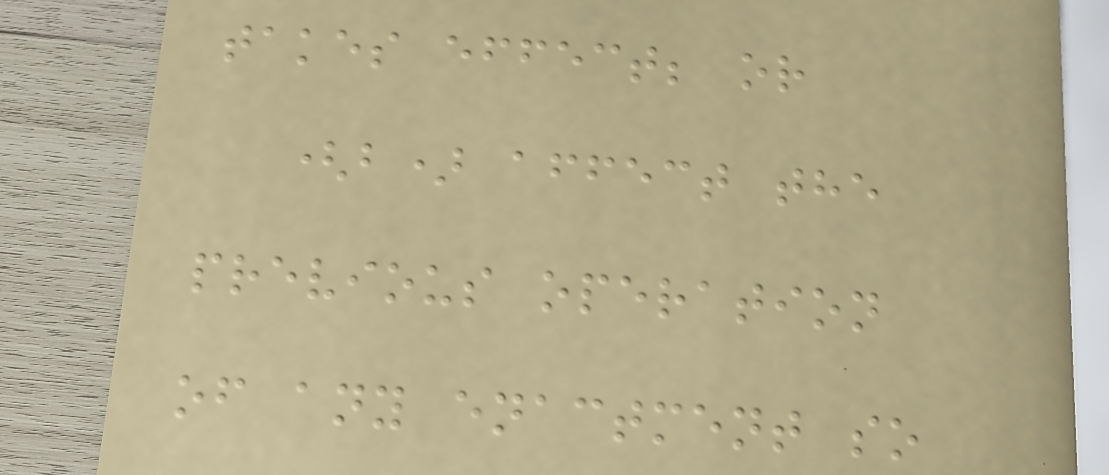takes effect; or
(b) affect the
previous operation
of any enactment so
